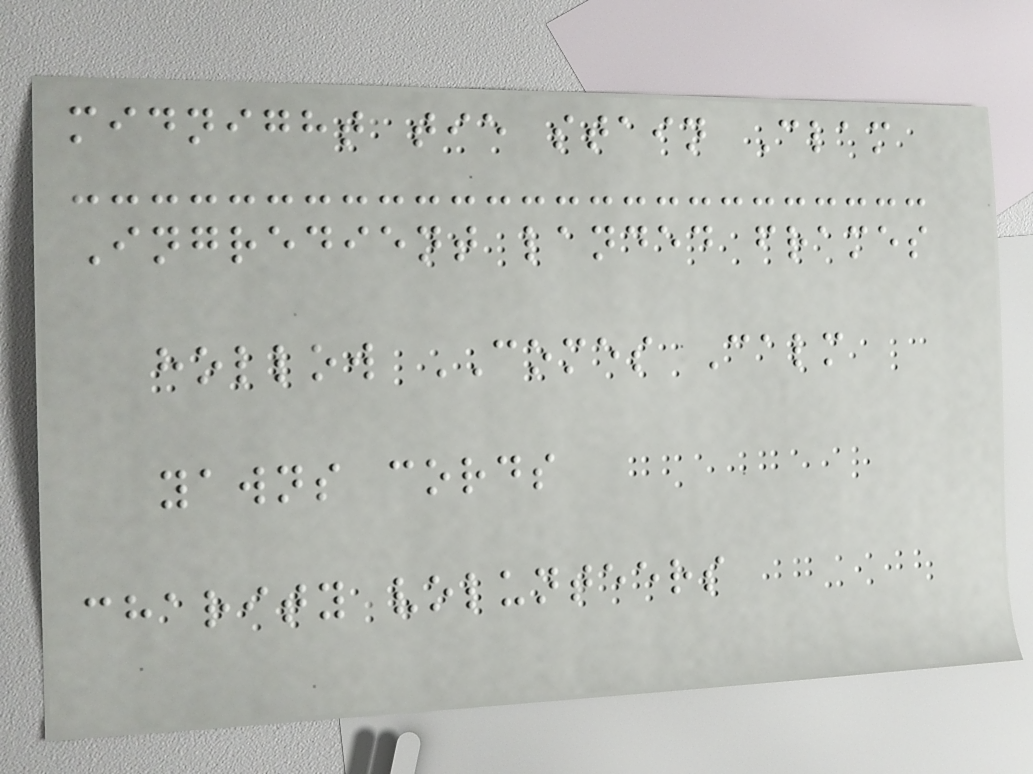midnight tie stain Clam
Ingredient landed frames
hollow COMES Calm
yawns cords
charity volunteers
